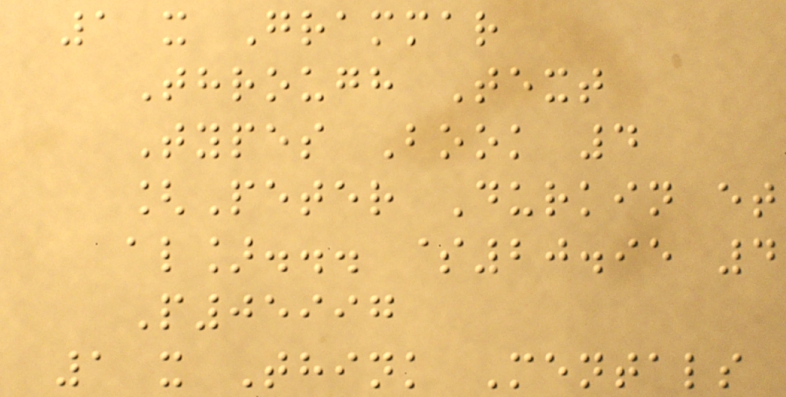1 x Grammar
Through Text
Types Book 4
[Peter Durkin et
al]... $20.95 4
P05997
1 x Think Mentals
